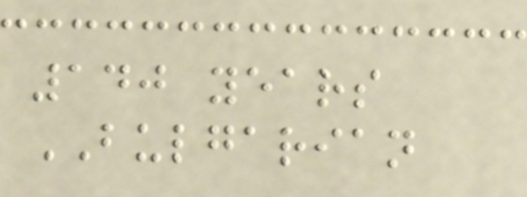140 years
BULGARIAN
